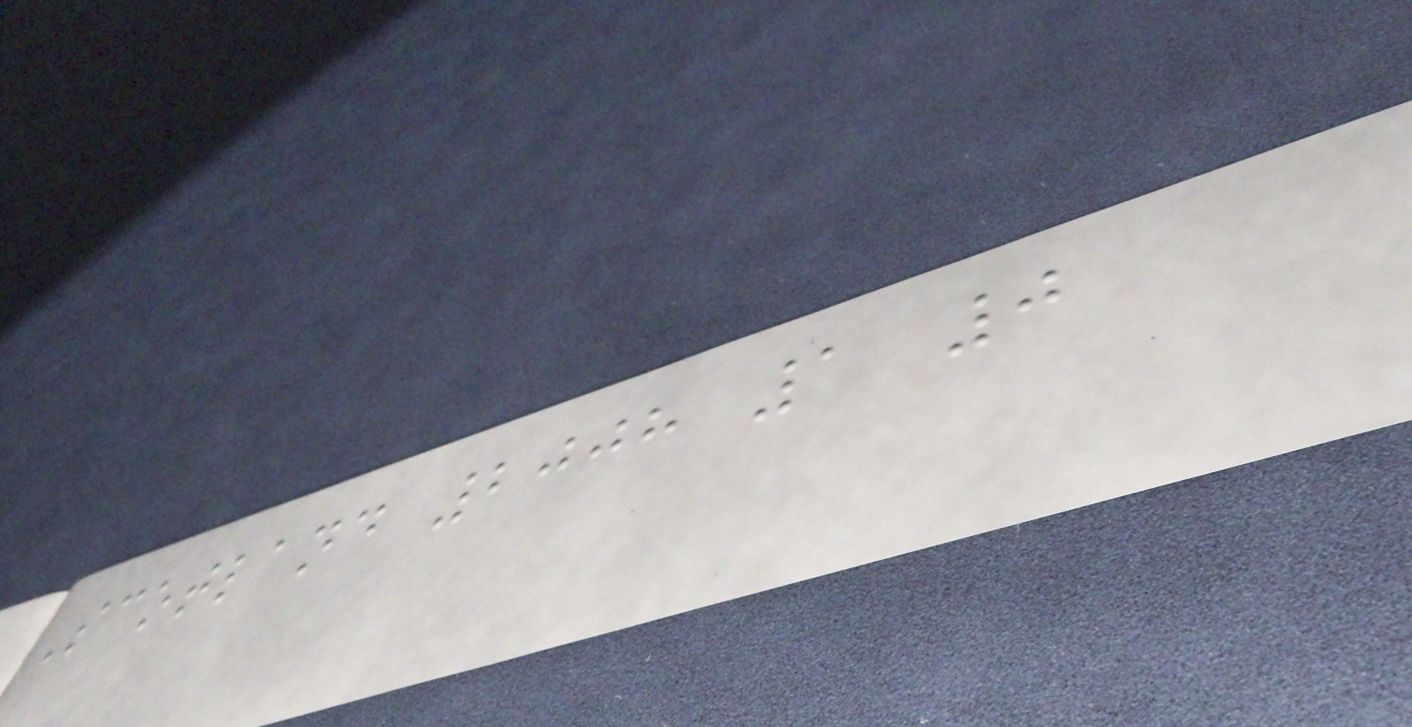Scotland 2008 1 0
